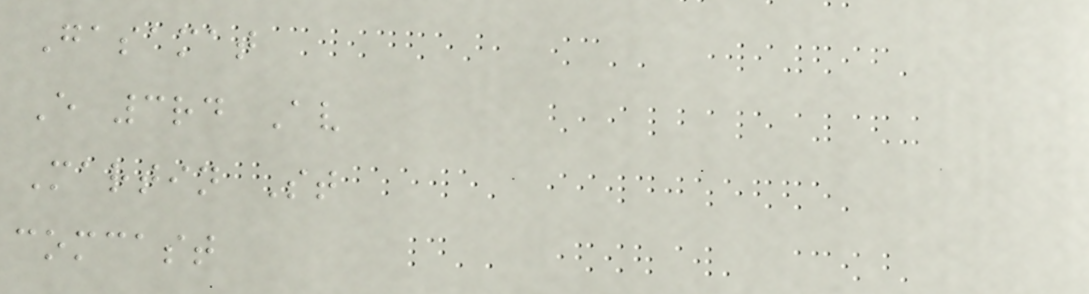Gasamat
E 3rd Av
Martin St
comcast
